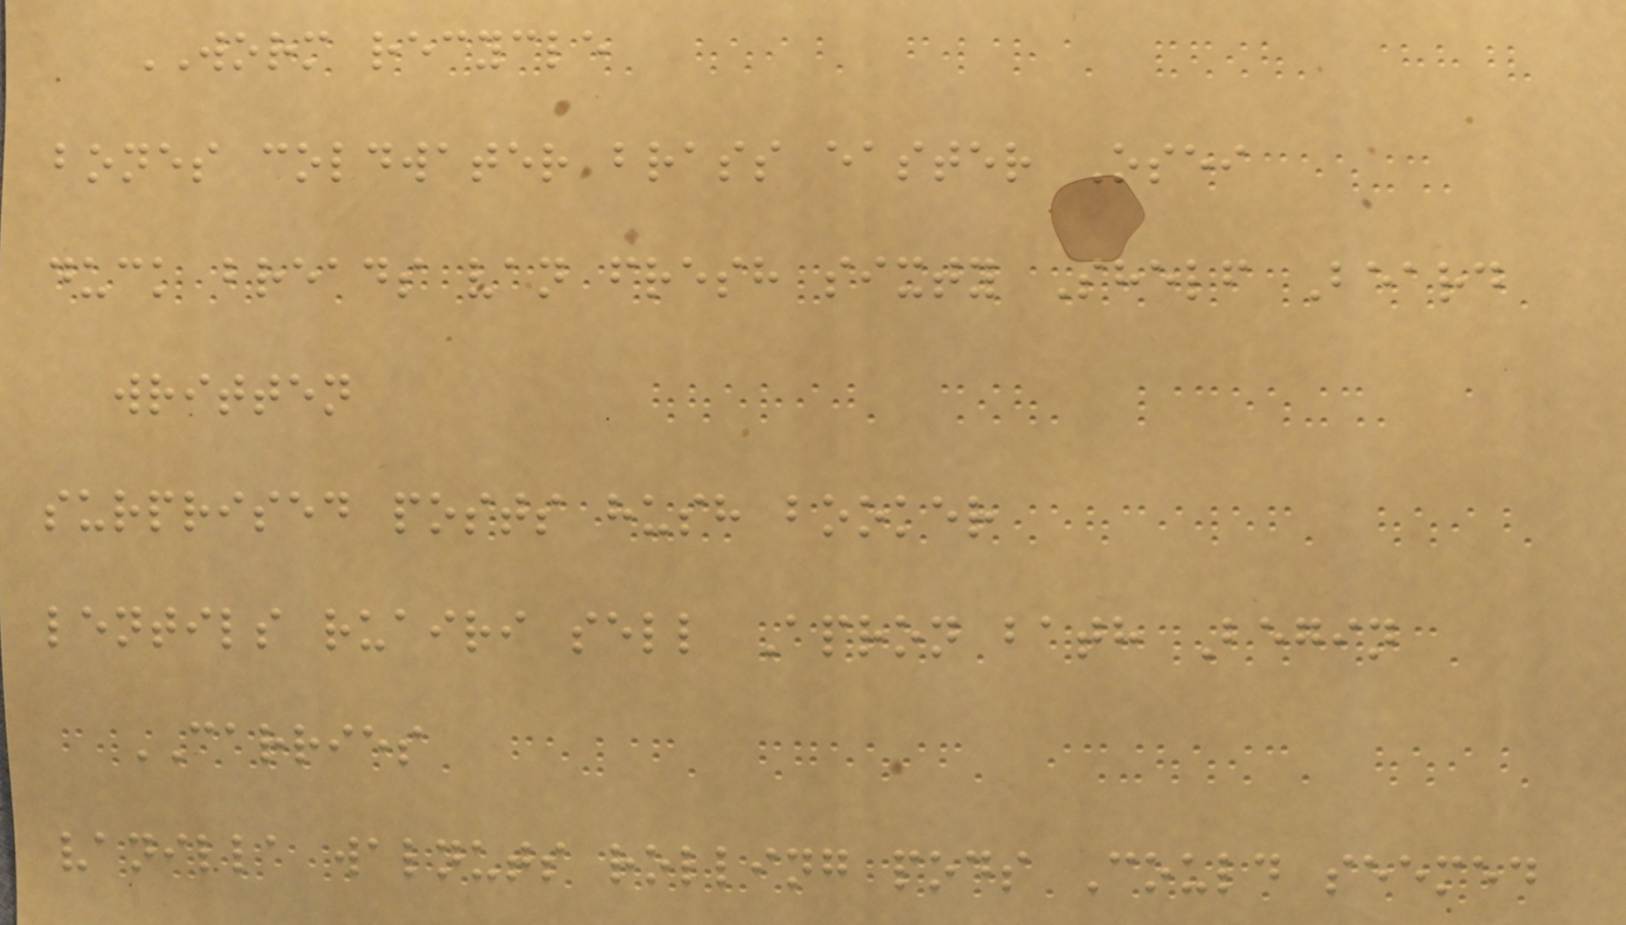WORM recycle
bones coldwater brass easter Osei
duck breads van fresh sixty Shelf Beard
written
surprised posts hush booker
lentils ruairi sell Apron bath Begin
CARRIES
vanilla walnuts rolling pods Could seemed
